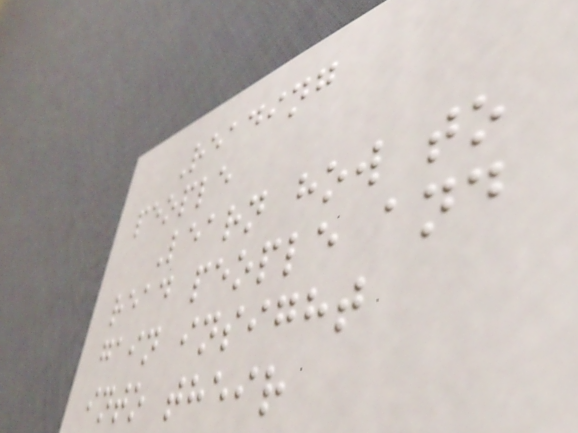Reading
people
Learn how to
read people and
gain insight
into their
